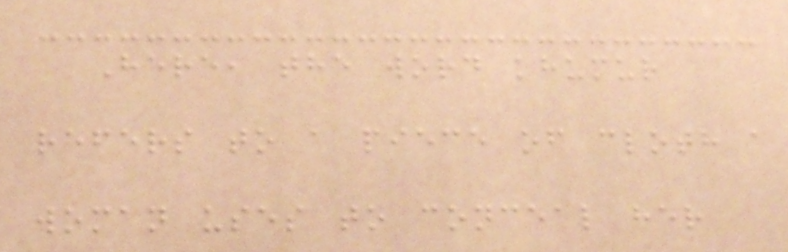Here, the word khumur
refers to a piece of cloth a
woman uses to conceal her
